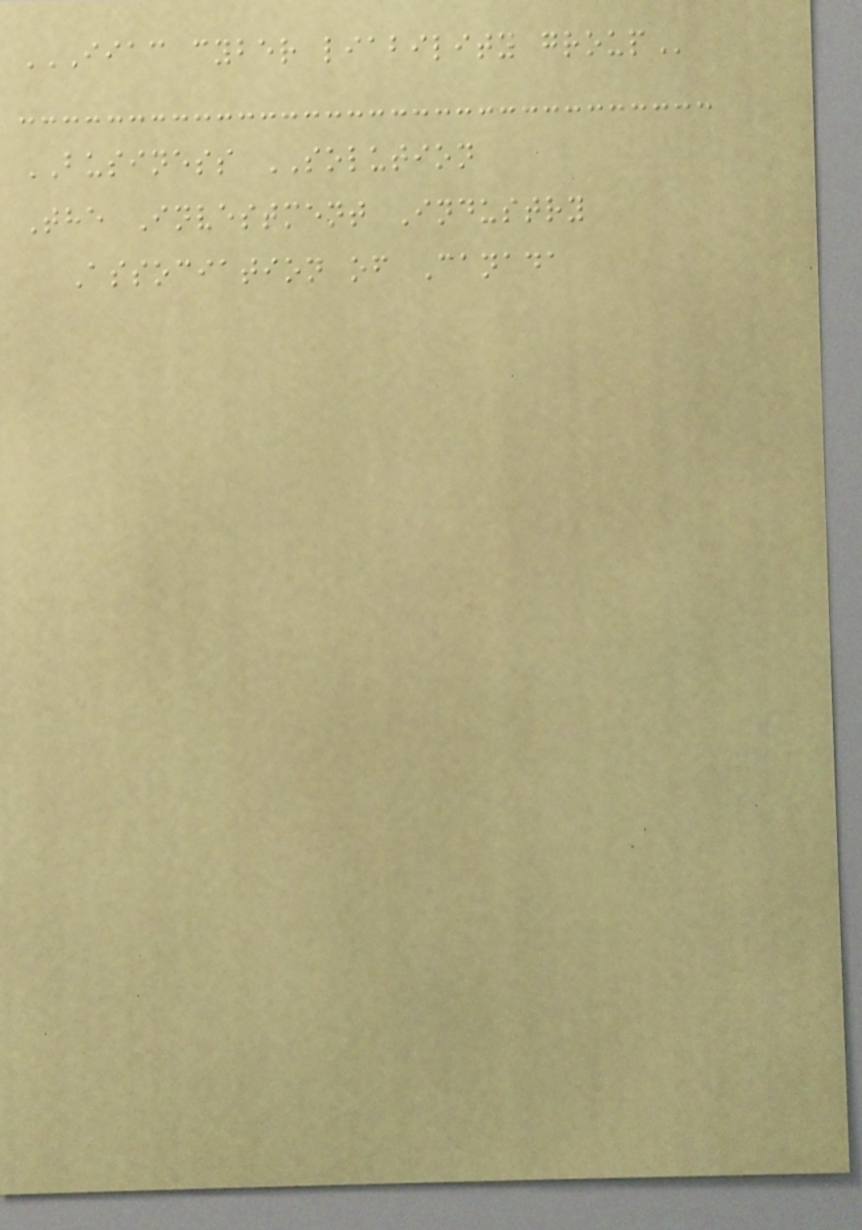IIAC CYBER LIABILITY GROUP
BUSINESS SOLUTION
The Investment Industry
Association of Canada
